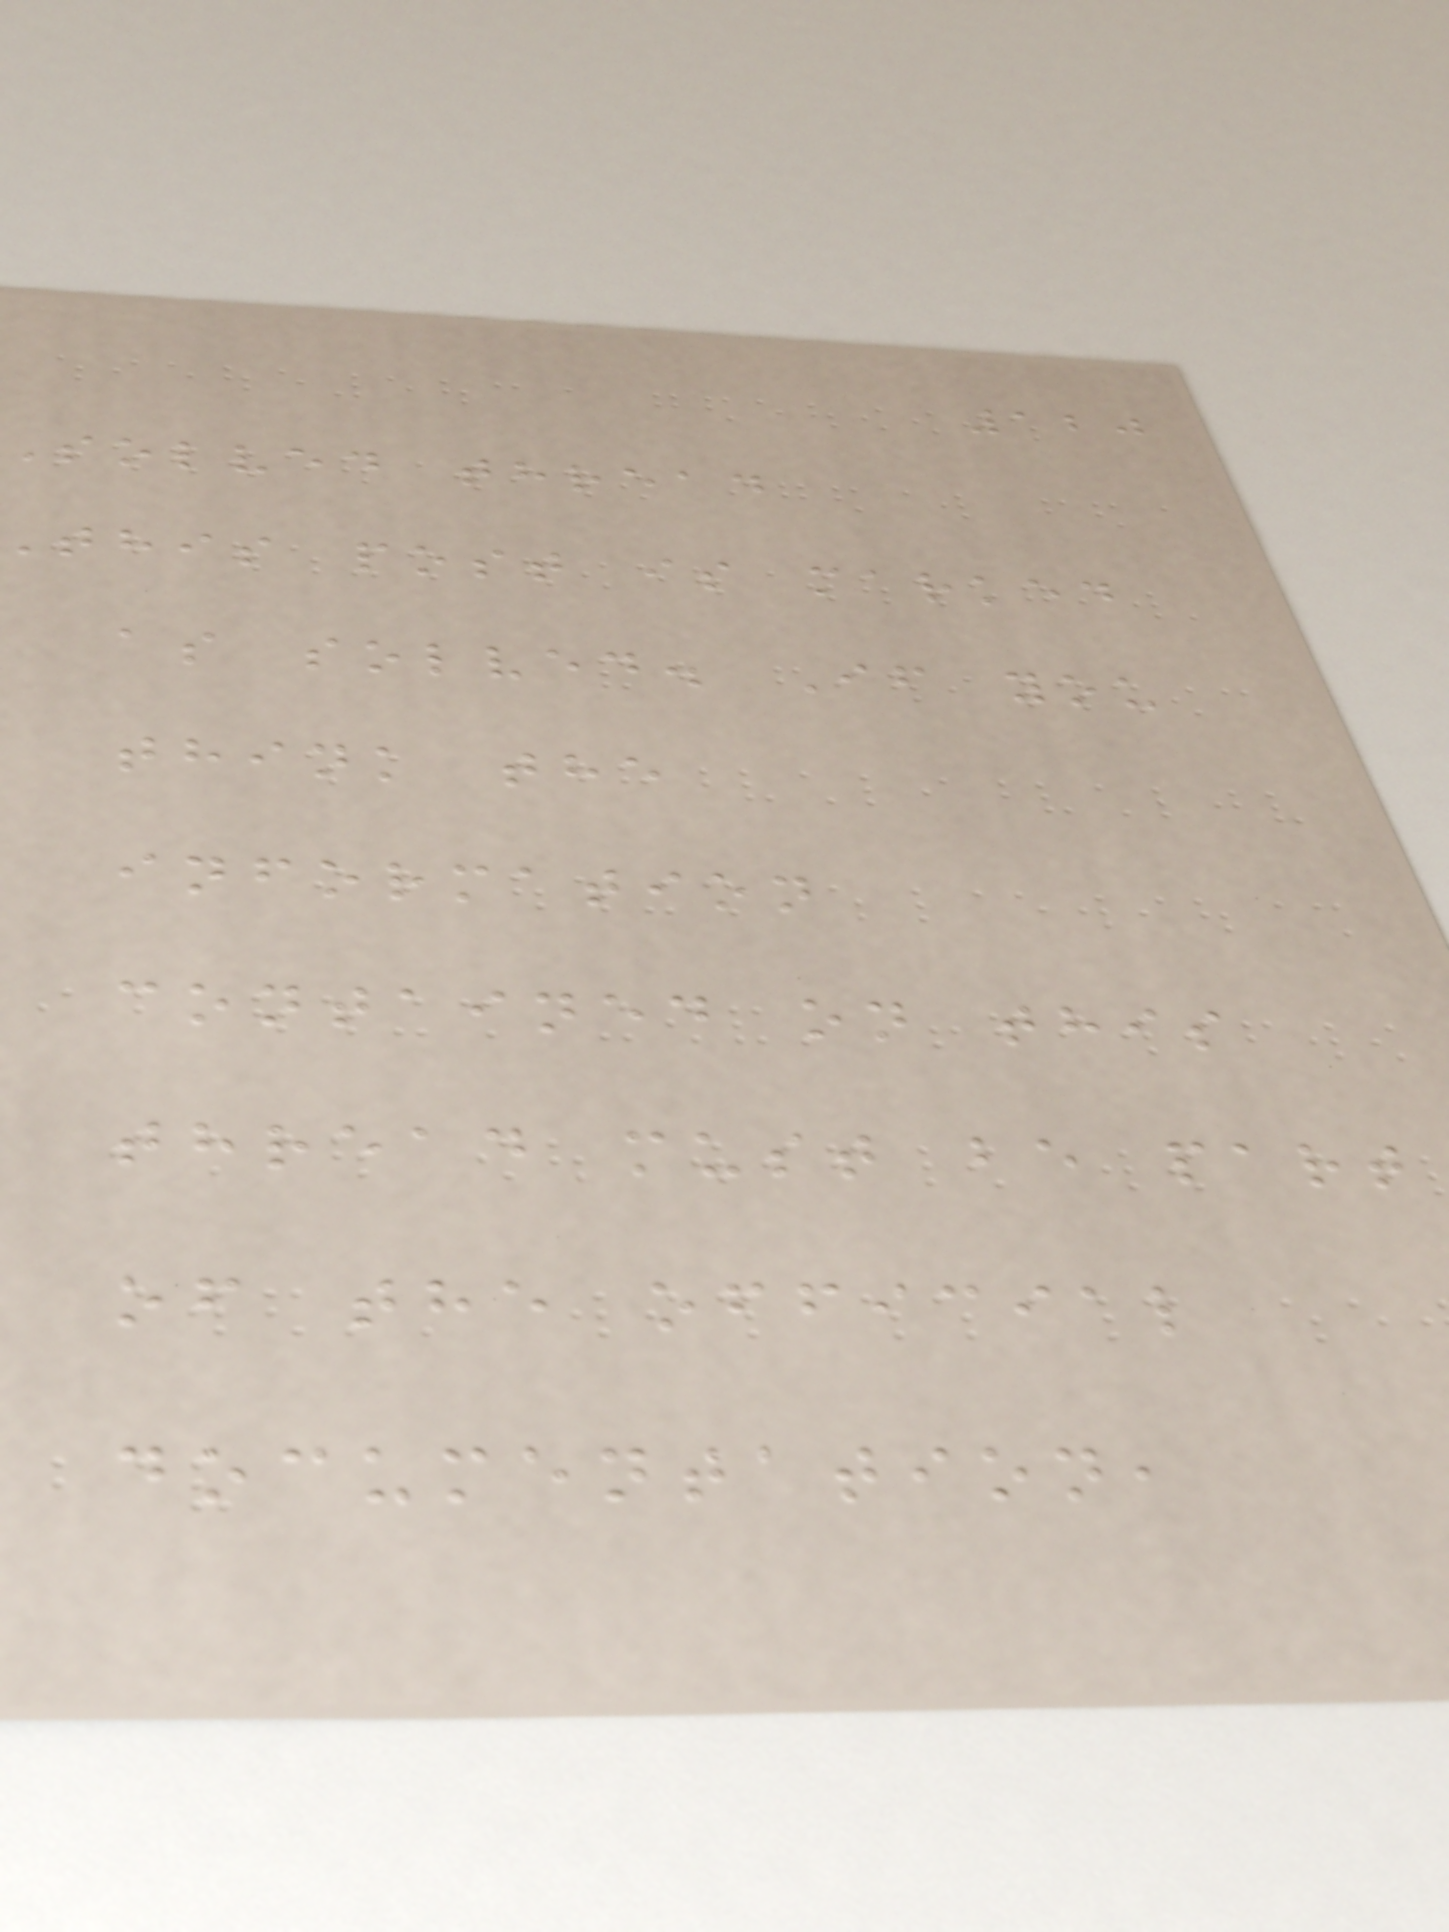120
Solved thread
this post is marked
as solved. If you
think the
information
contained on this
thread must be part
of the official
documentation,
